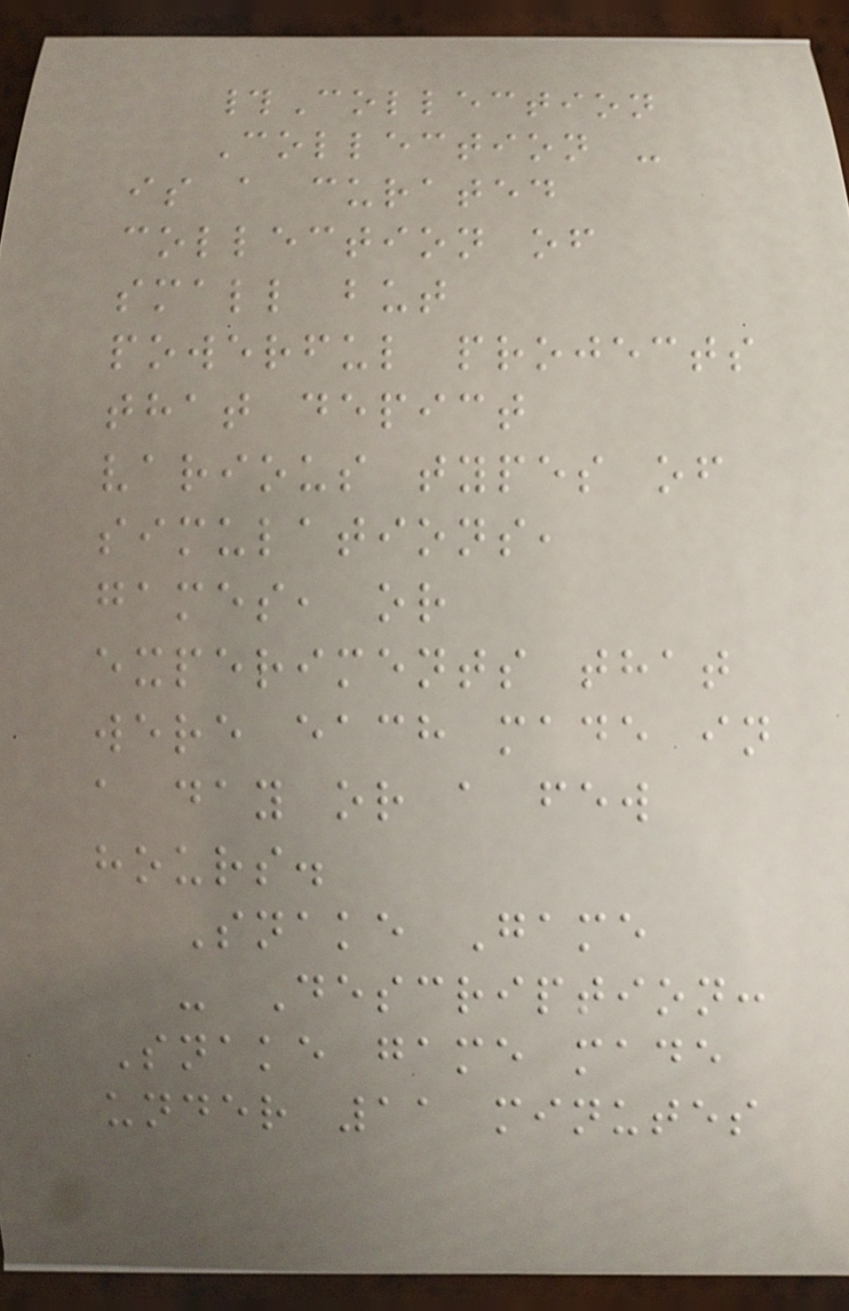#Collection
Collection -
is a curated
collection of
small but
powerful projects
that depict
various types of
simulations,
games, or
experiments that
were each made in
a day or a few
hours.
Snake Game
- Description:
Snake game made
under 11 minutes
